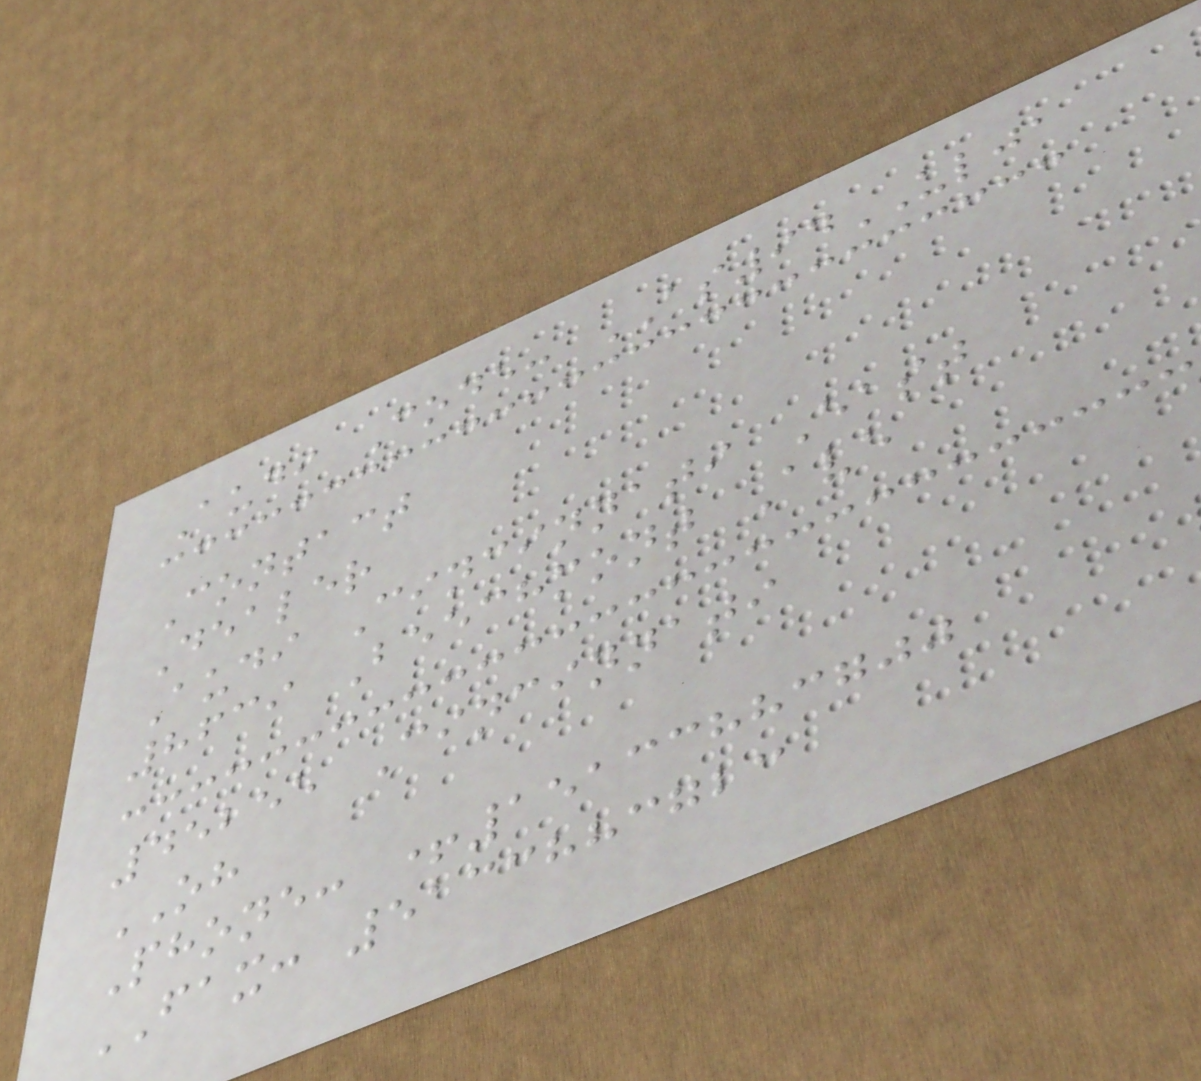Audi Code: AS94ULJA
Contact
Dealer
Audi Cincinnati East
8639 Beechmont Ave
45255 Cincinnati
OH
Phone: +15133883700
FAX: 5133883723
